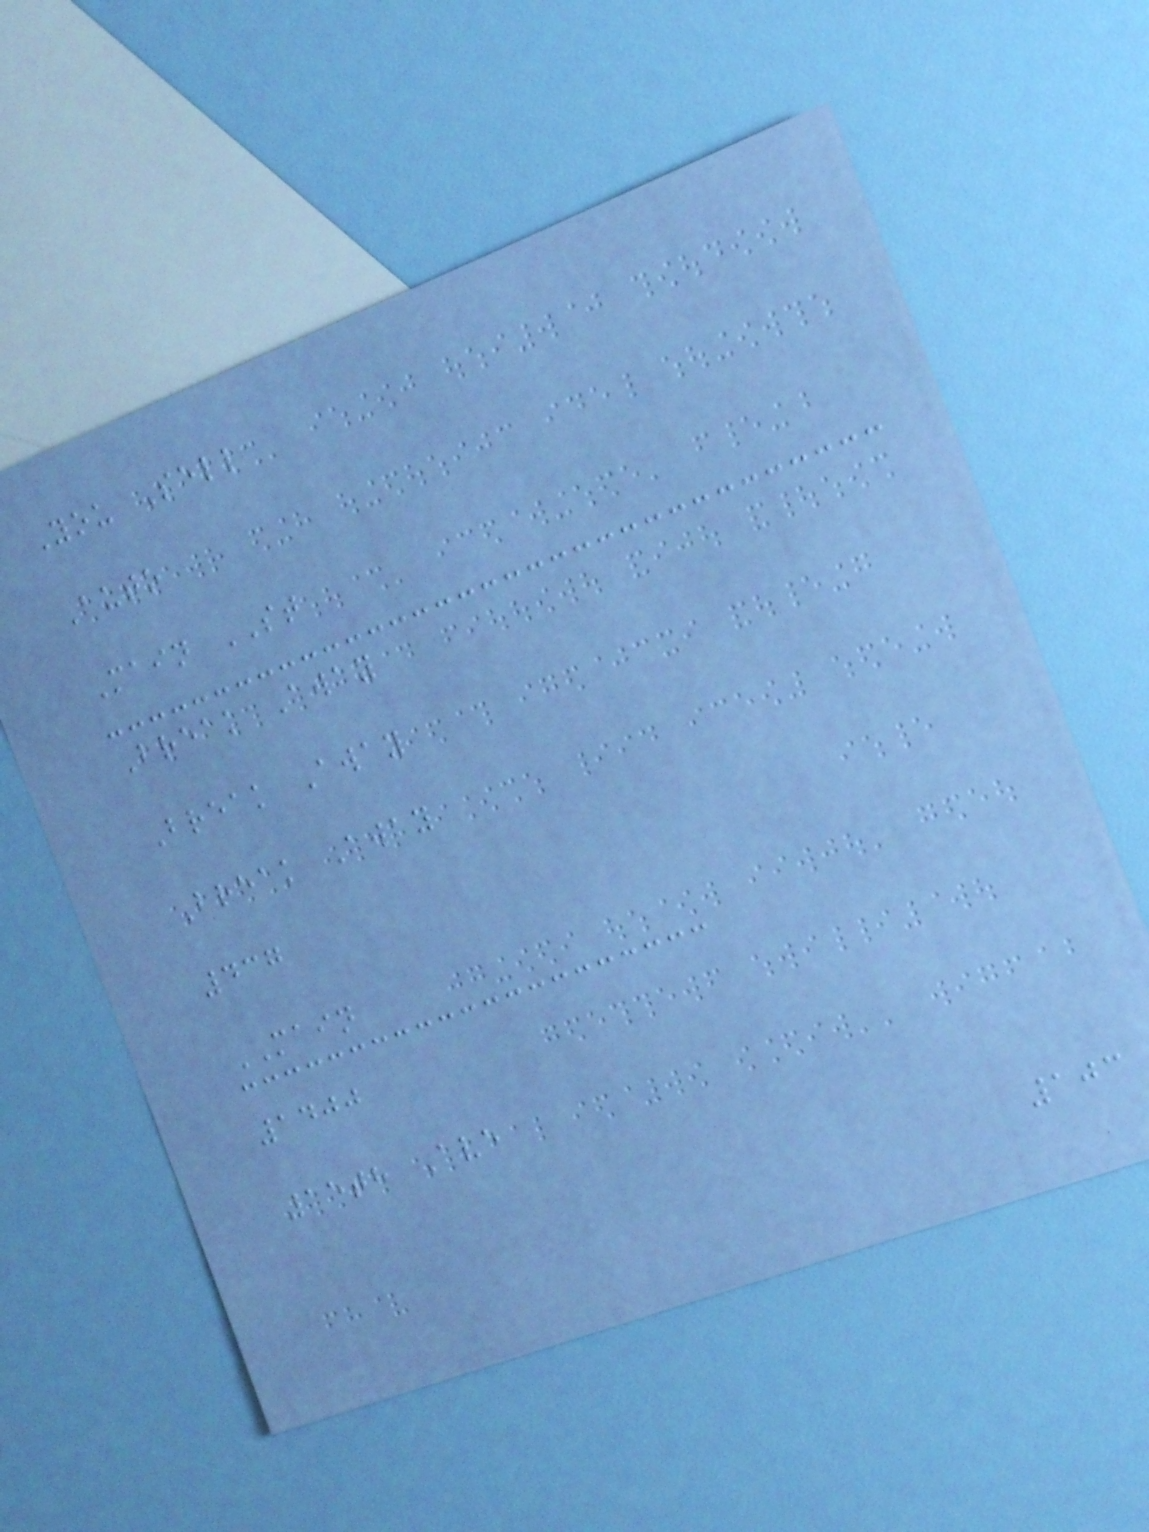You Sell
Auto
Main ST
Break Away
Break Away
Break Away
437
MAIN
1400
15th Ave
103
